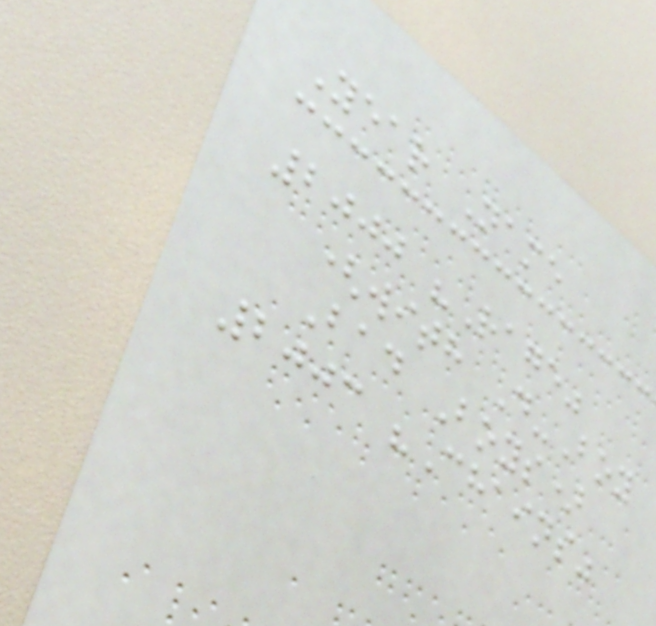Year Name
2000 "Rage"
(with D-Boy
Bad Boys)
2003 "Chains"
